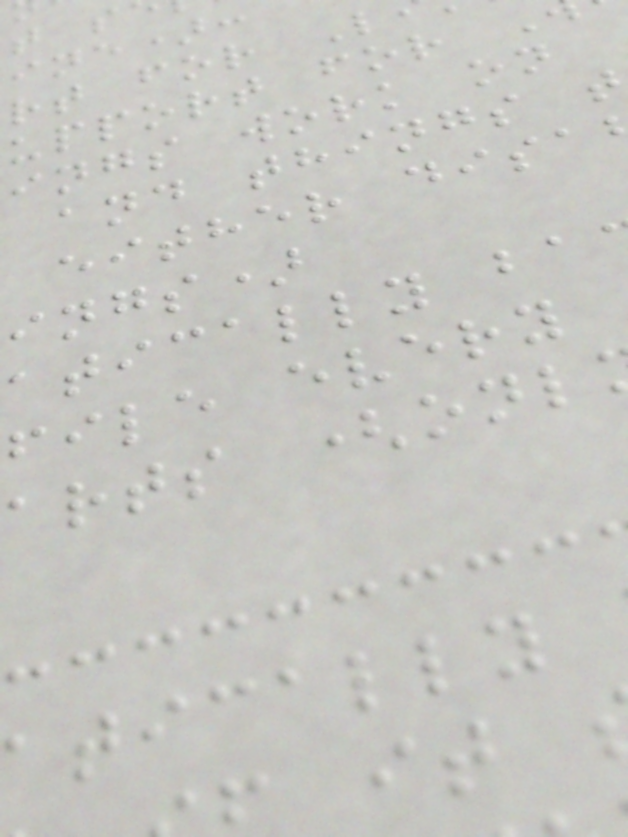ine):
rt for L
upport for
ings work on
and things t
either disa
ings)
atically ba
file every
arts (onl
atically
